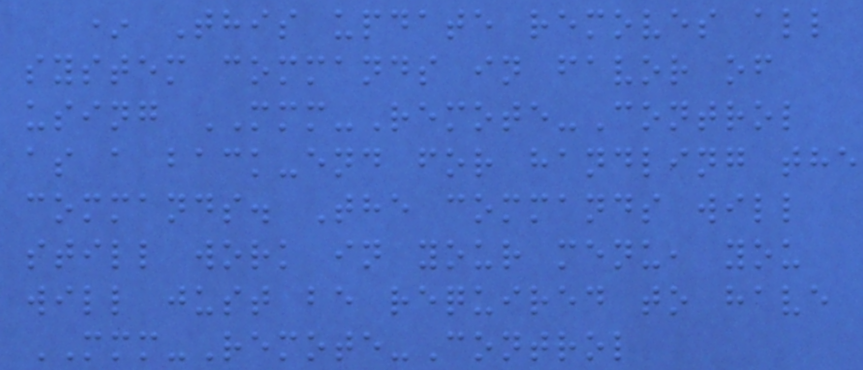* This update removes all
system commands in favor of
using MMM-Remote-Control
as a back-end for handling the
commands. The commands will
still work in your menu, you
will just be required to have
MMM-Remote-Control
